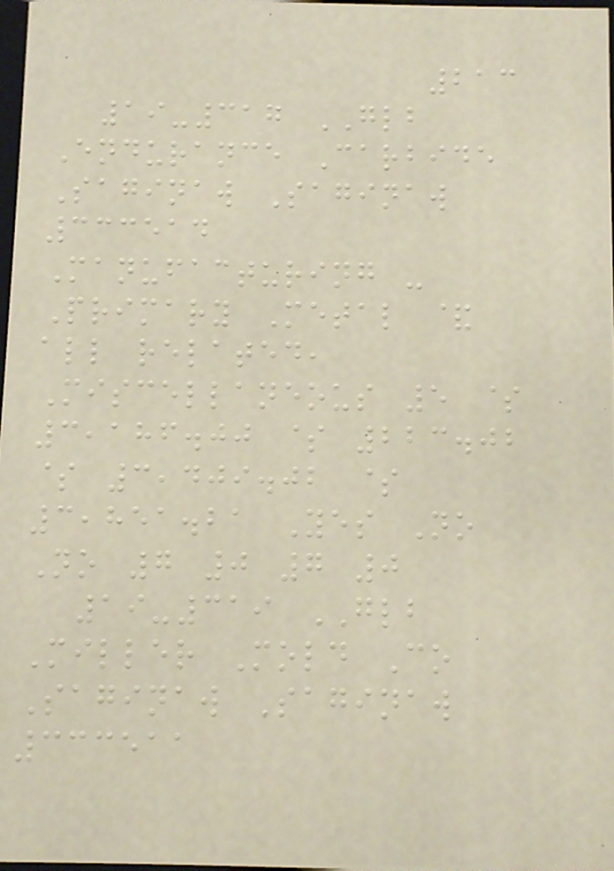213
19-317 GLB
Endurance Carbide
Saginaw Saginaw
333514
Manufacturing -
Primary Metal &
all related,
Miscellaneous 5 $
3,186.00 $ 223.02
$ 3,409.02 $
3,851.21 Yes No
No 7 0 7 0
19-319 GLB
Miller Mold Co
Saginaw Saginaw
333511
